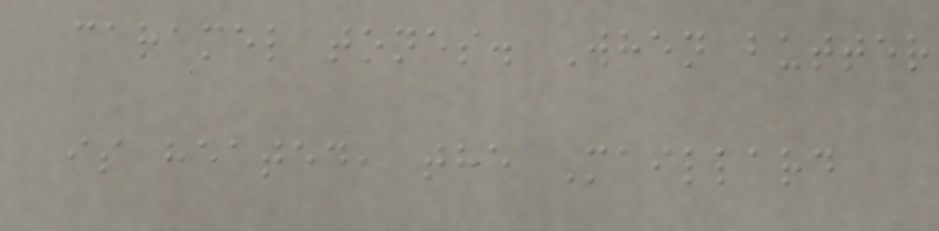caramel tones. When butter
is heated, the Maillard
